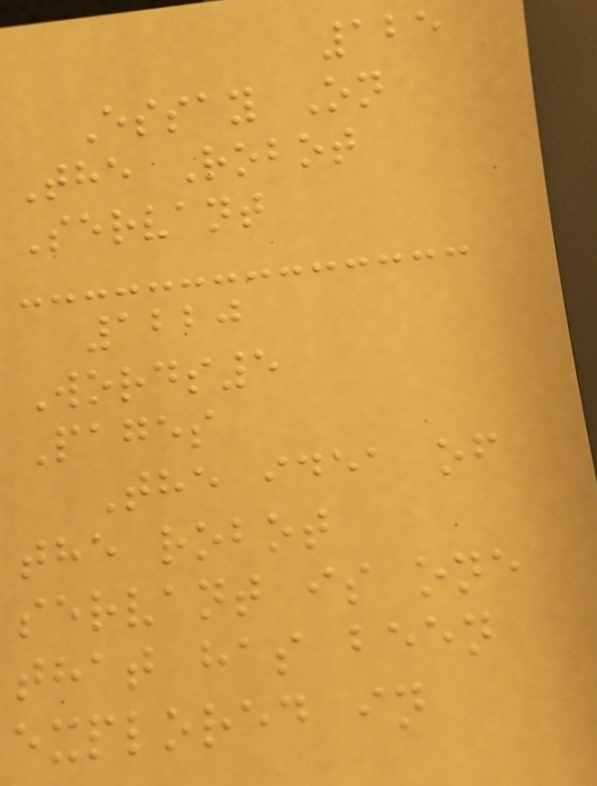125
Essay On
The Robot
Servant
1220
Words5
Pages
The idea of
the robot
servant is one
that has been
explored in
